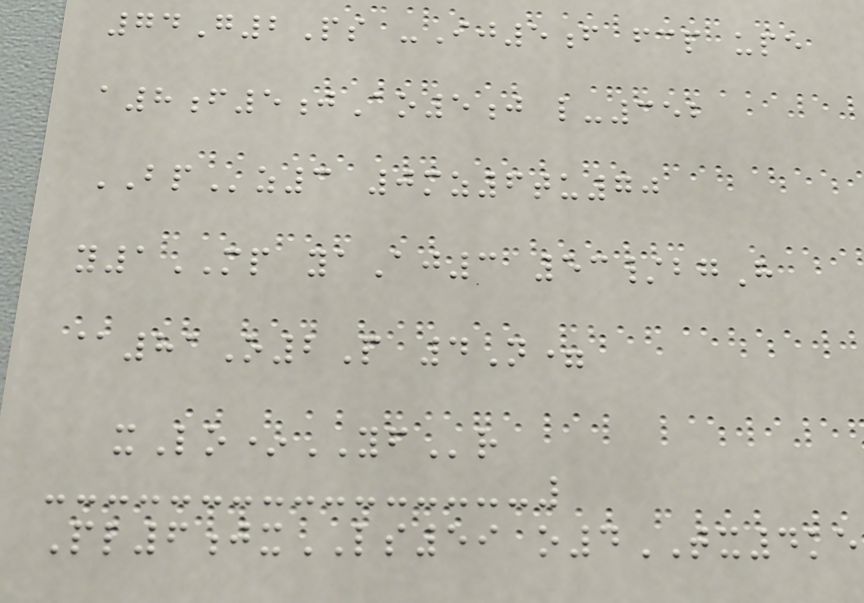74G2Ps -Ij5f fcp upe
a8f5jAo5j l-352
BPz3 0mz6tu70
y1MP yaAj3 53/bgH
@81O2P 4N=
xLo*YFr
Pl6jxLS59 o4TX4ke
